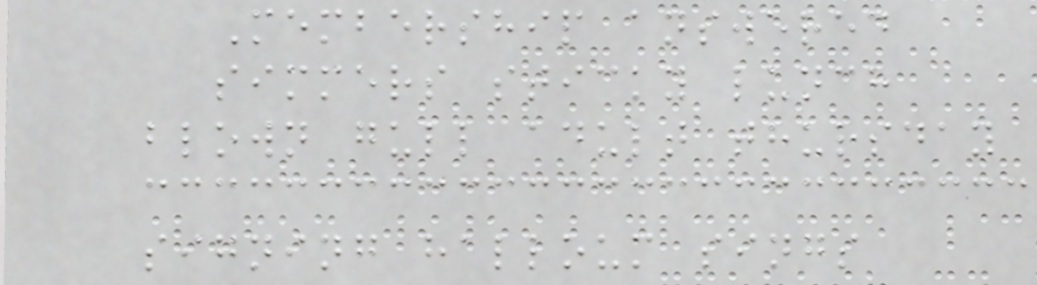Membership answered
simmers sticky lunch
blown gull adult thursday
signing halloum sings
